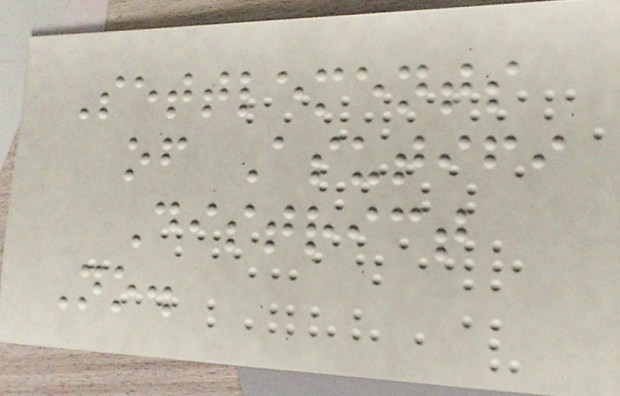Settlements
of Asutifi
District
No.
